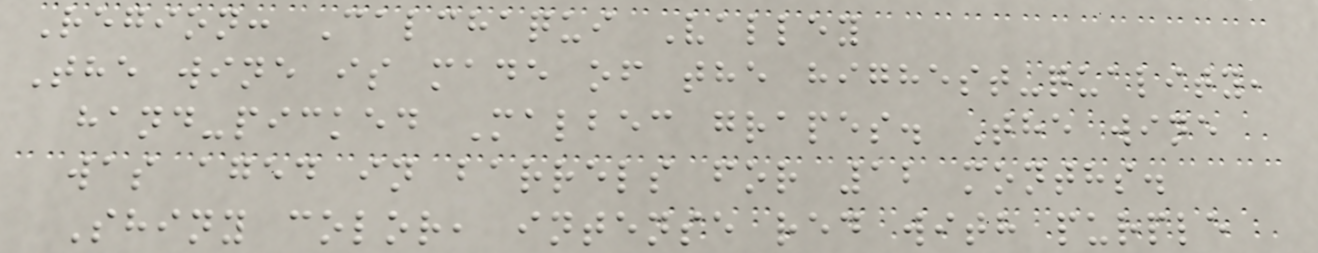Region: Calchaqui Valley
The wine is made of the highest-quality,
hand-picked Malbec grapes. The wine
was aged in barrels for 12 months.
Shiny color, intense red with purple
